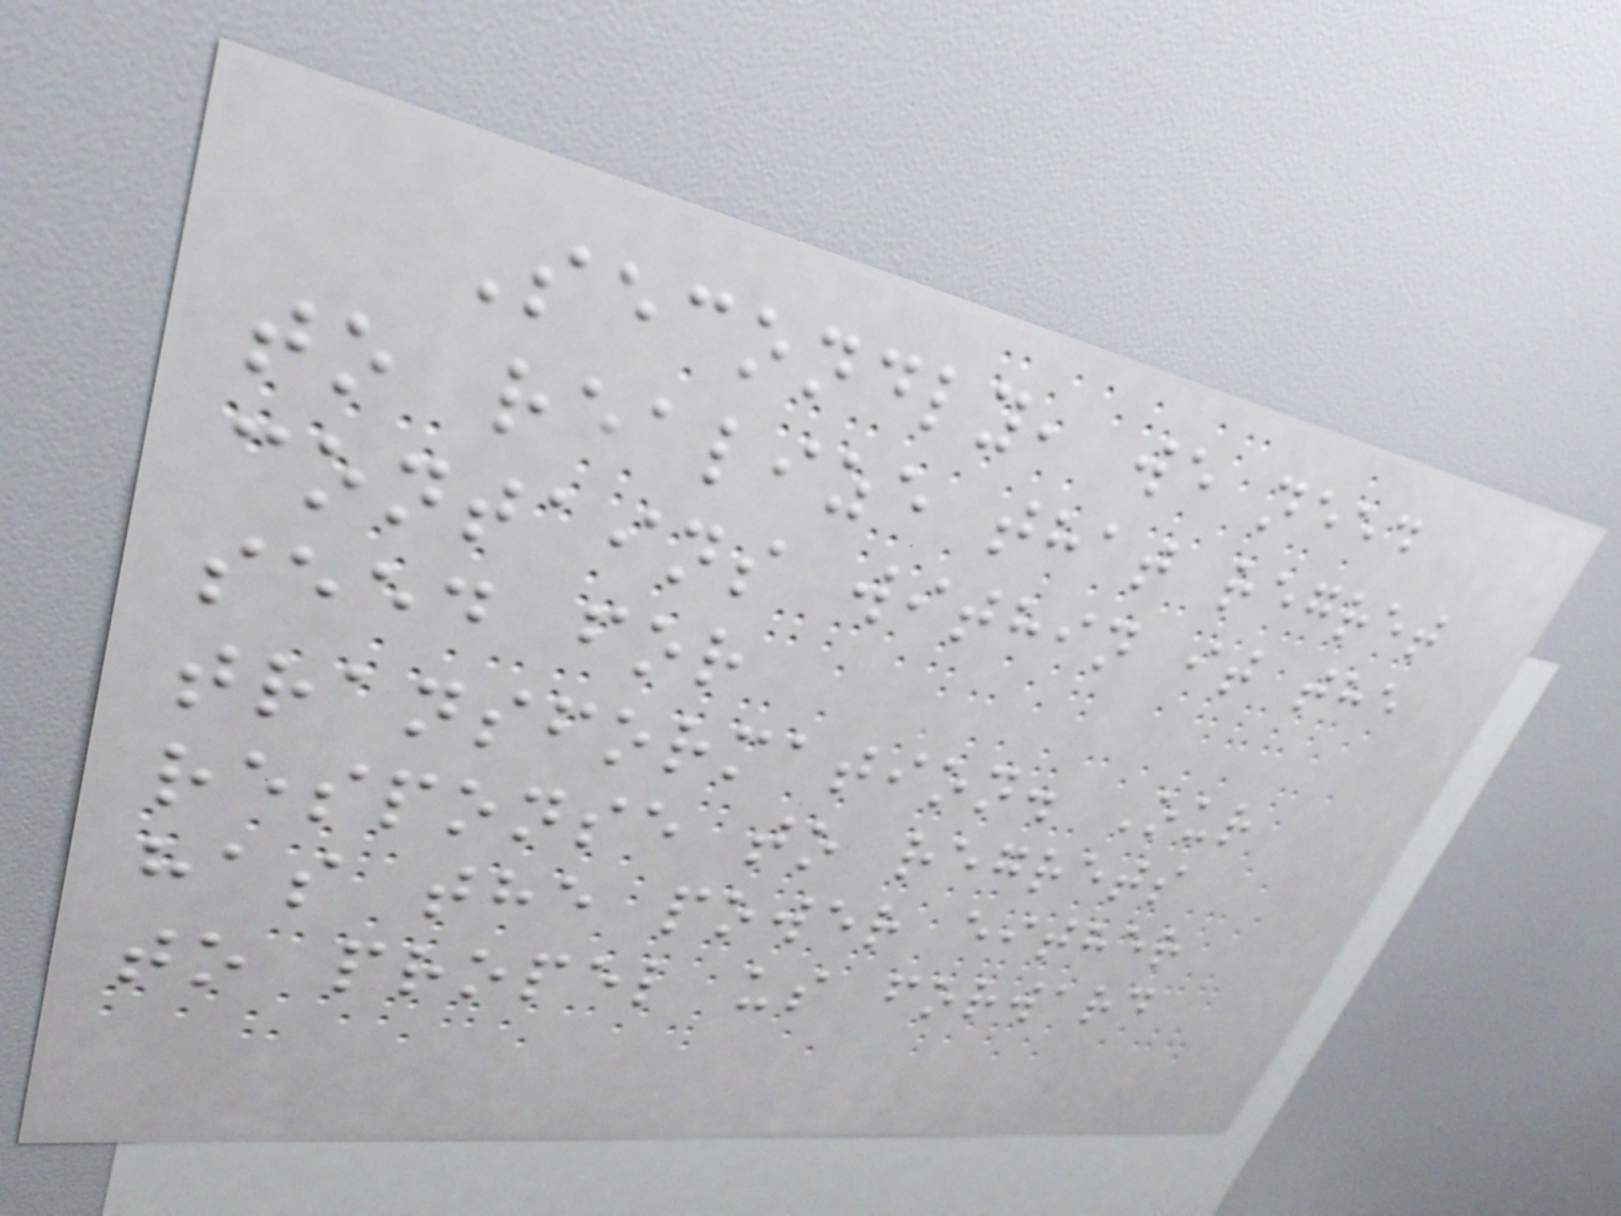Secondly, we need
to realize that regret
contains within it the
seed for
transformation. Our
response to regrets
has the power either
to propel us forward
